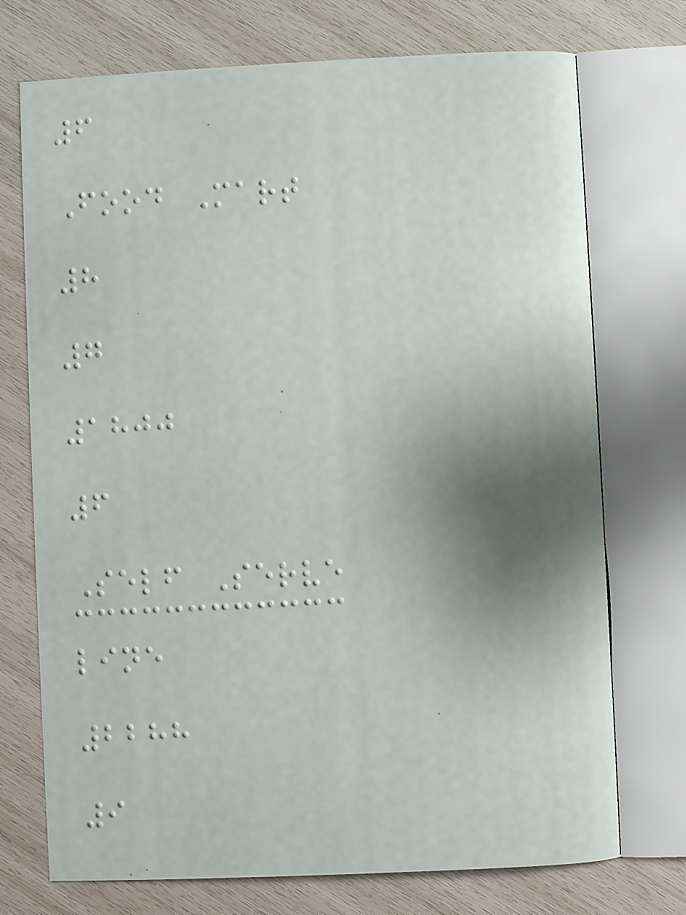6
Food Mart
8
7
1800
6
Self Serve
line
2288
9
